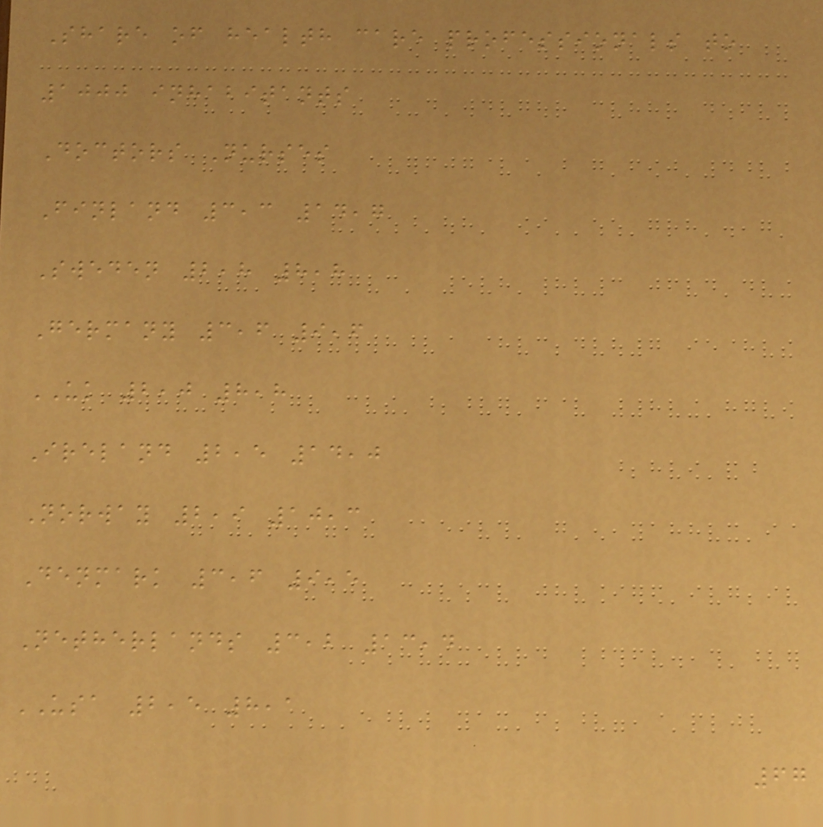Share of health care professionals to
1000 inhabitants
Doctors Nurses
Finland 3,3 14,7
Sweden 2,8 8,8
Germany 3,6 9,6
UK 2,0 8,8
Ireland 2,5 14,0
Norway 2,9 10,3
Denmark 3,6 9,5
Netherlands 3,2 13,4
USA 2,5 8,1
67
